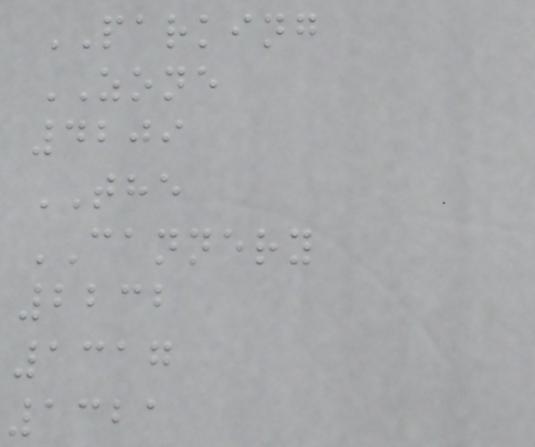PARKING
ZONE
4209
THE
CANNERY
2232
1317
1321
